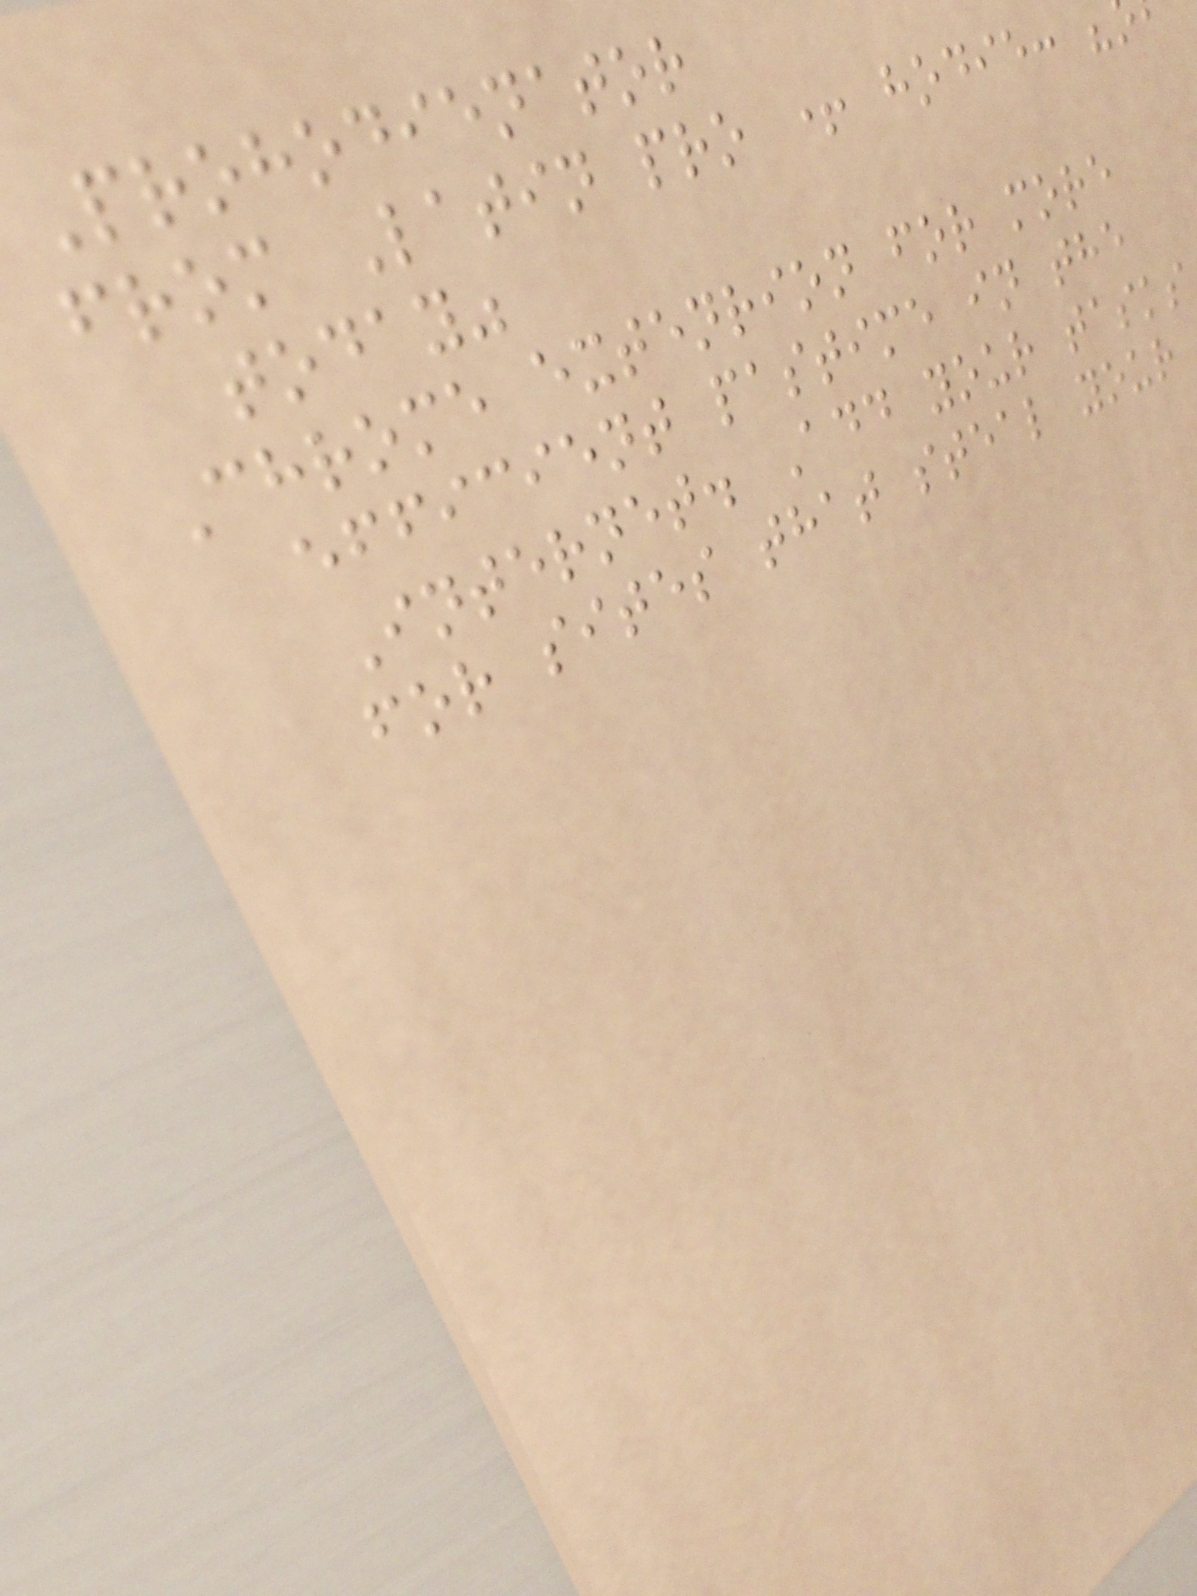Prohodienator
from Latin pro + hodie:
today"
Chrome extenrion for more
efficient pastime in the
Internet. Add your tasks
for sites that steal your
